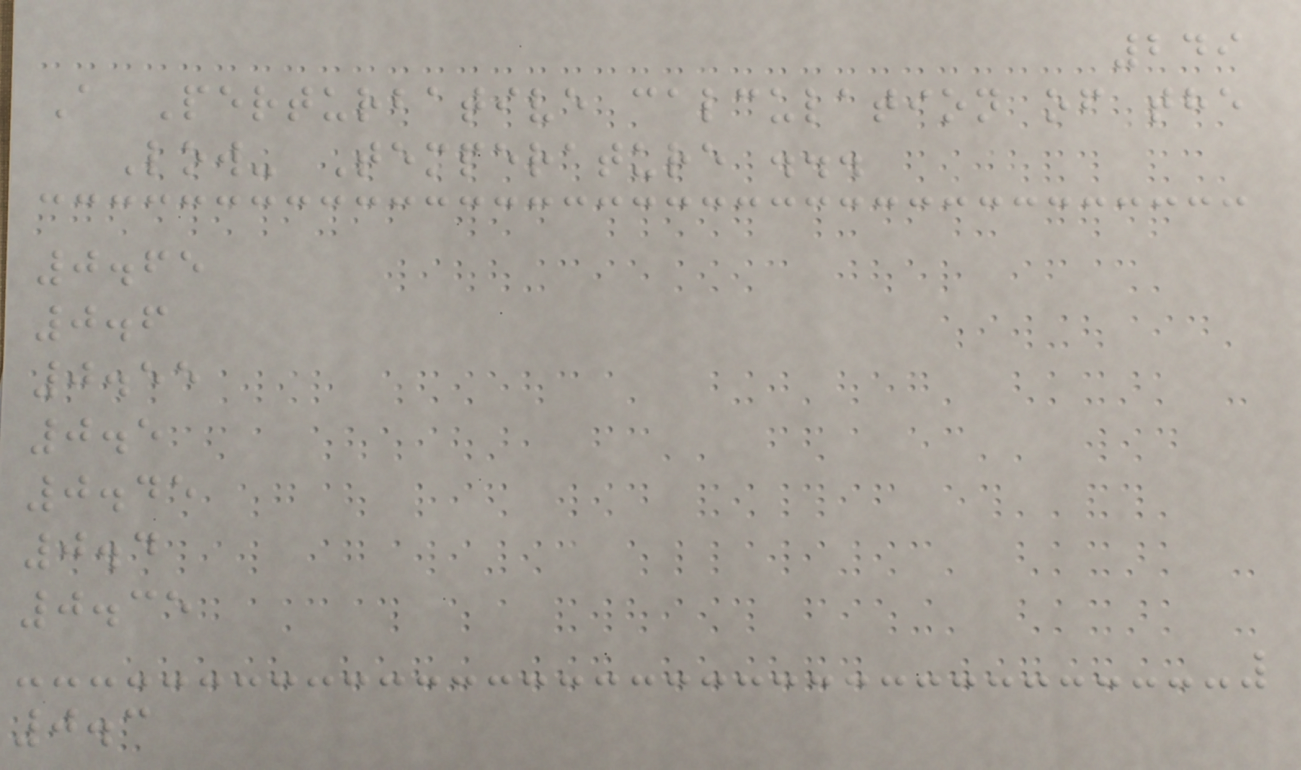249
A Perturbative calculation of the
Low- Temperature ...
0.65
0.6
0.55
0.5
0.45
0.4
0.35
0.3
